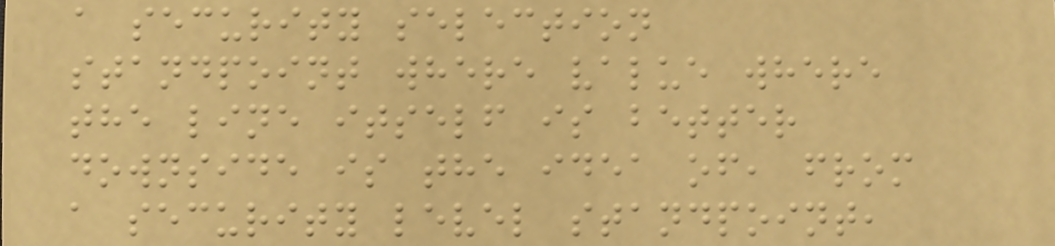a security selection
standpoint where value where
the line itself is better
downside is the idea of, from
a security level standpoint,
